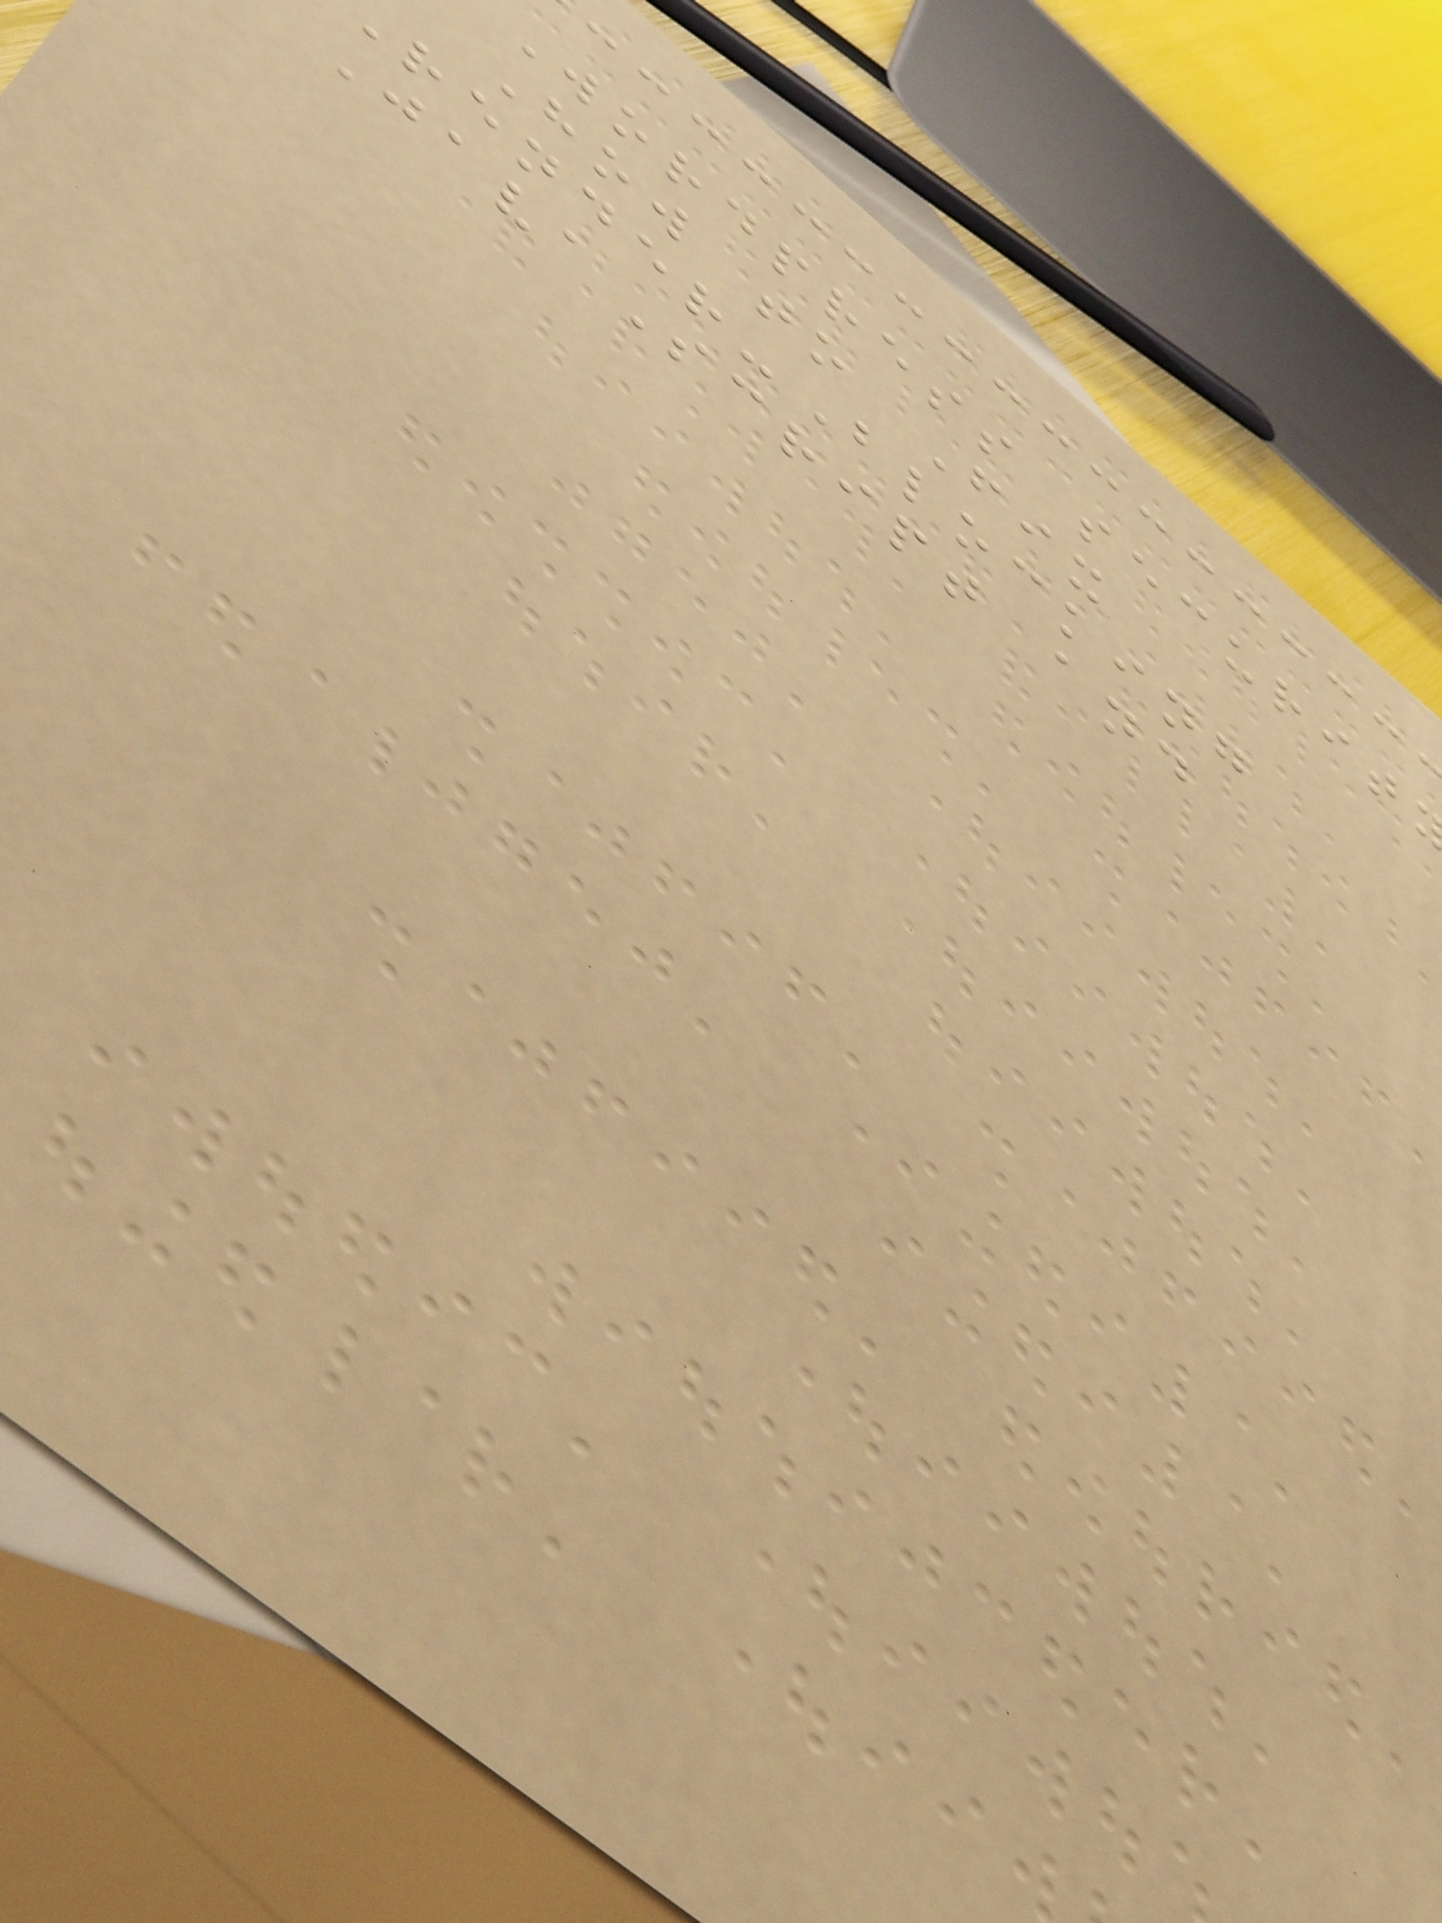Wordpress securit
How to Fix
ender-Blocking
JavaScript and
